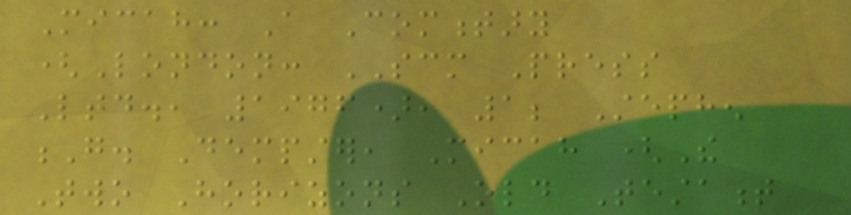Micah: A Commentary
(London: SCM Press
Ltd., 1976), 1; Stephen
G. Dempster, Micah (The
Two Horizons Old Testament
